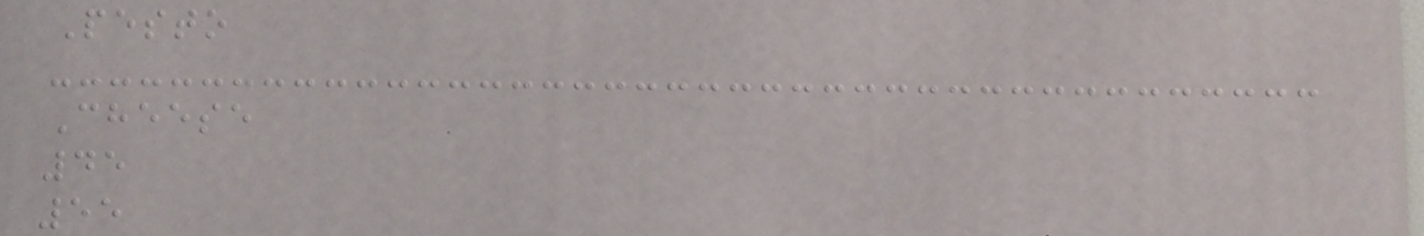Pesto
Cheese
45
55
